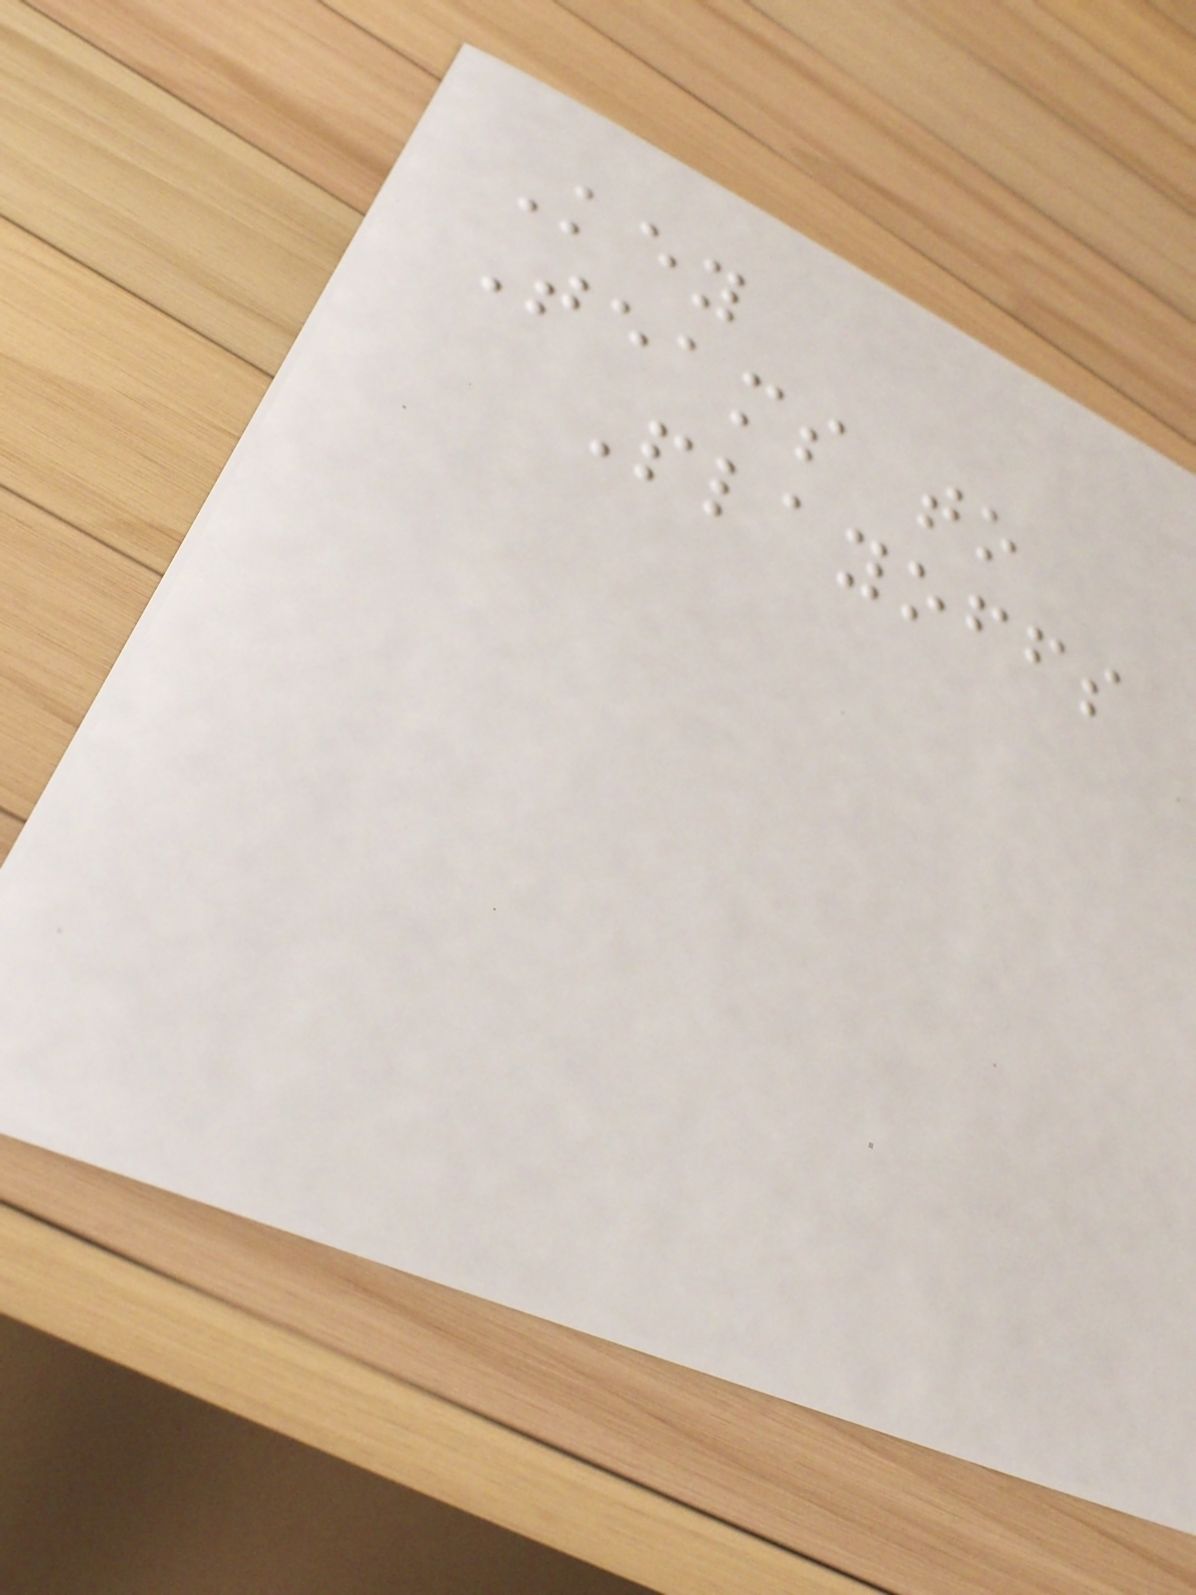Key
Teams to
Playoffs
